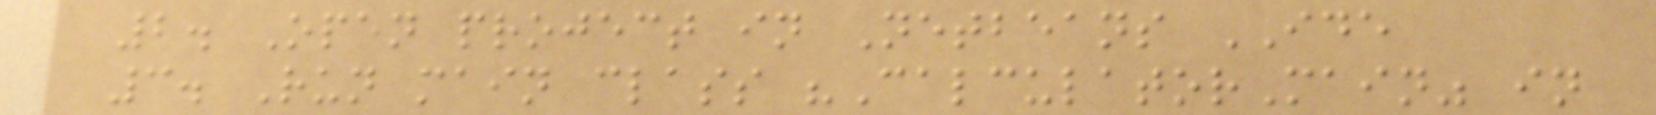2. Open project in Netbeans IDE
3. Run main class "CalculatorMain" in
